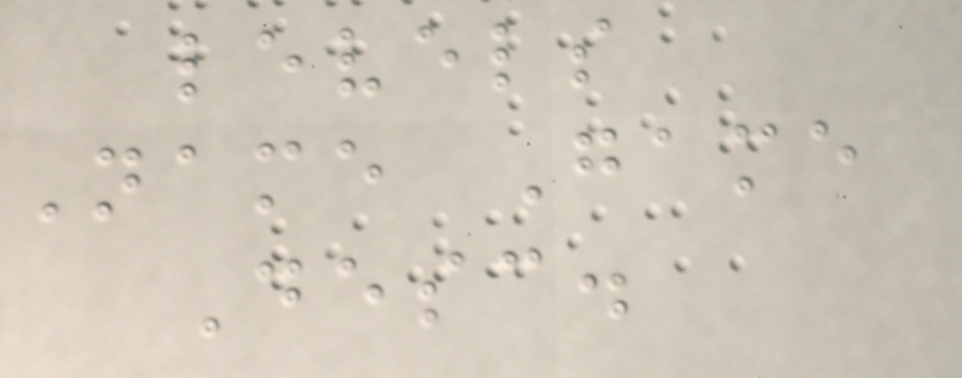levels
Name Game
Desc.
